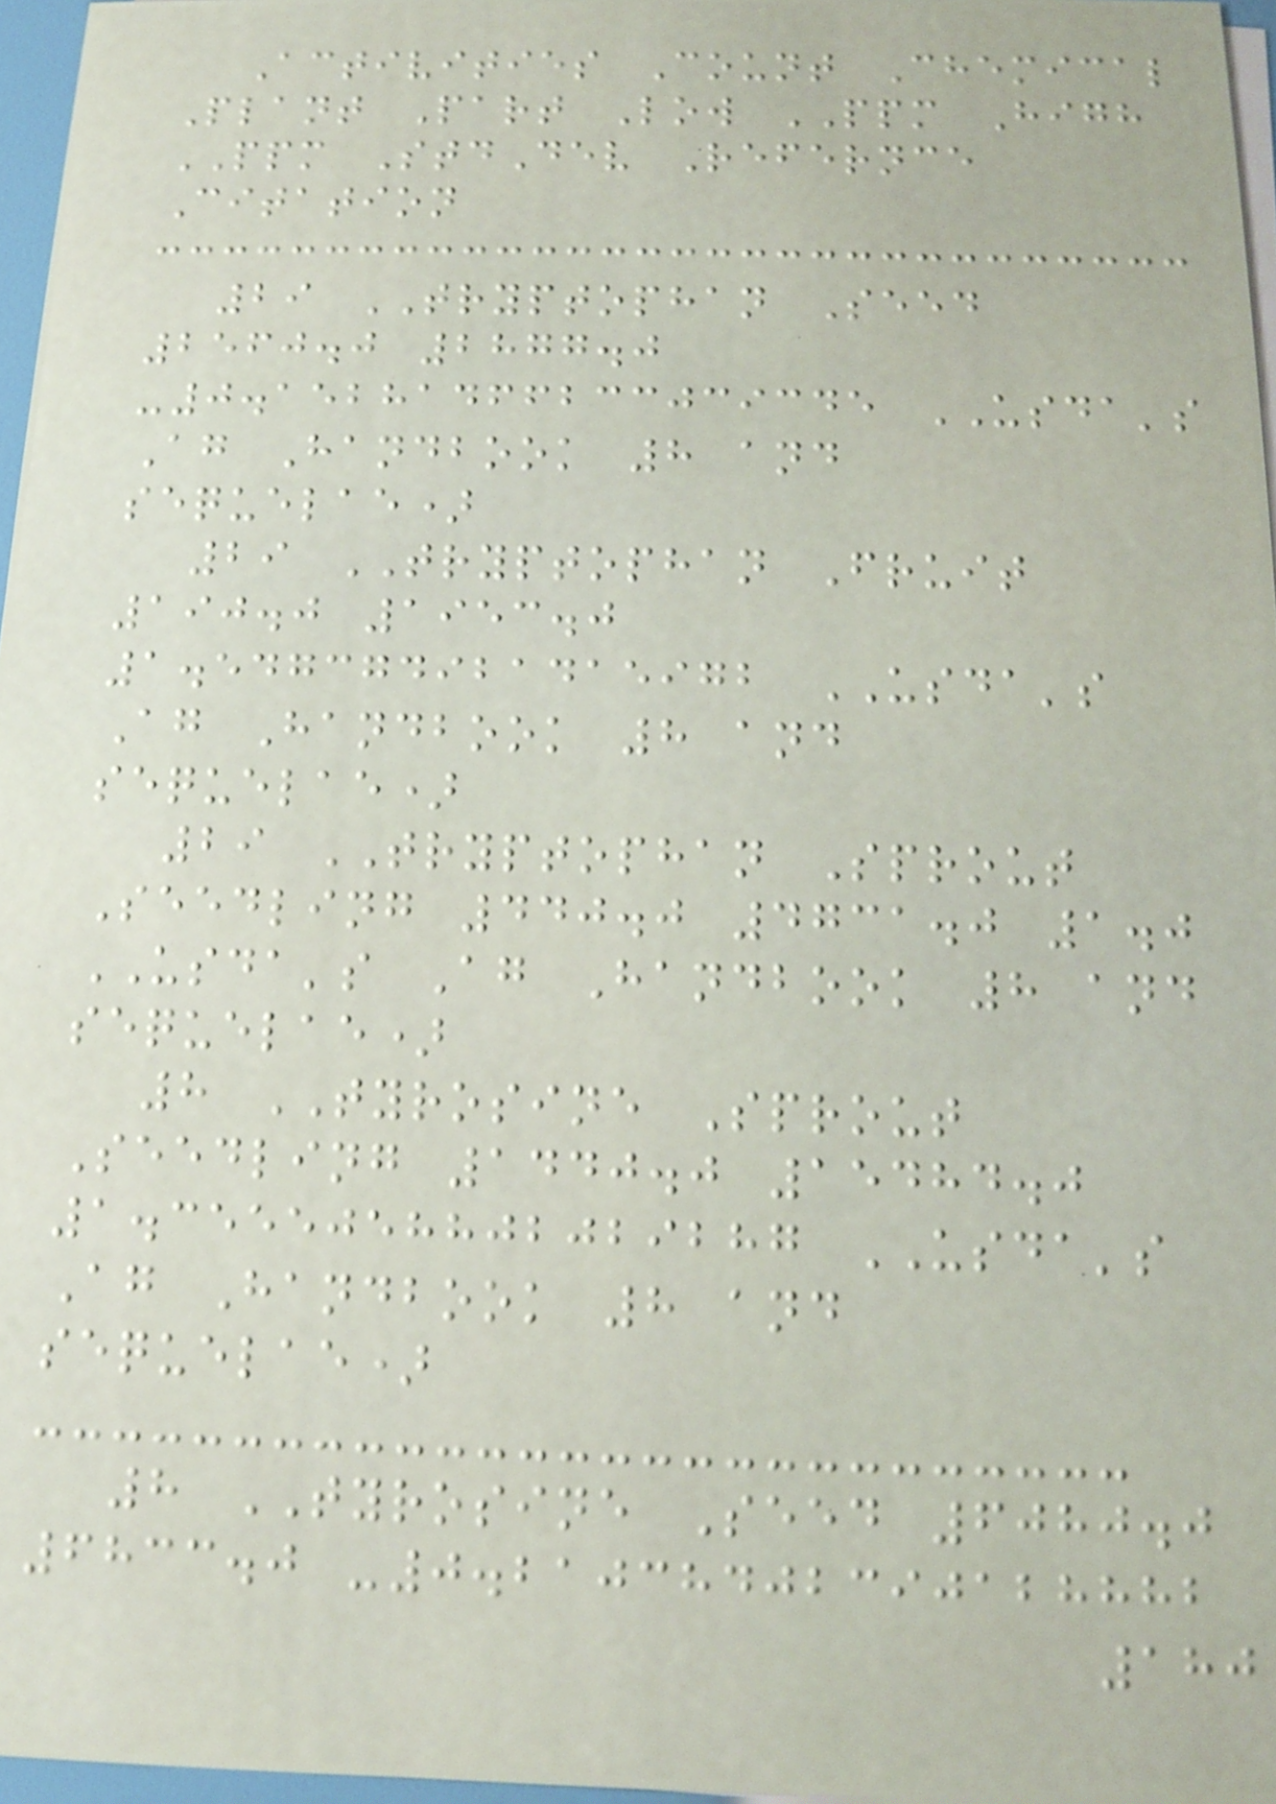Activities Count Chemical
Plant Part Low PPM High
PPM StdDev Refernce
Citation
29 TRYPTOPHAN Seed
2560.0 2877.0
-0.15281466233039345 USDA's
Ag Handbook 8 and
sequelae)
29 TRYPTOPHAN Fruit
190.0 1953.0
1.547374921415972 USDA's
Ag Handbook 8 and
sequelae)
29 TRYPTOPHAN Sprout
Seedling 440.0 4731.0 1.0
USDA's Ag Handbook 8 and
sequelae)
8 TYROSINE Sprout
Seedling 1440.0 15484.0
1.3555058802029287 USDA's
Ag Handbook 8 and
sequelae)
8 TYROSINE Seed 6080.0
6833.0 -0.21038402390128882
180
